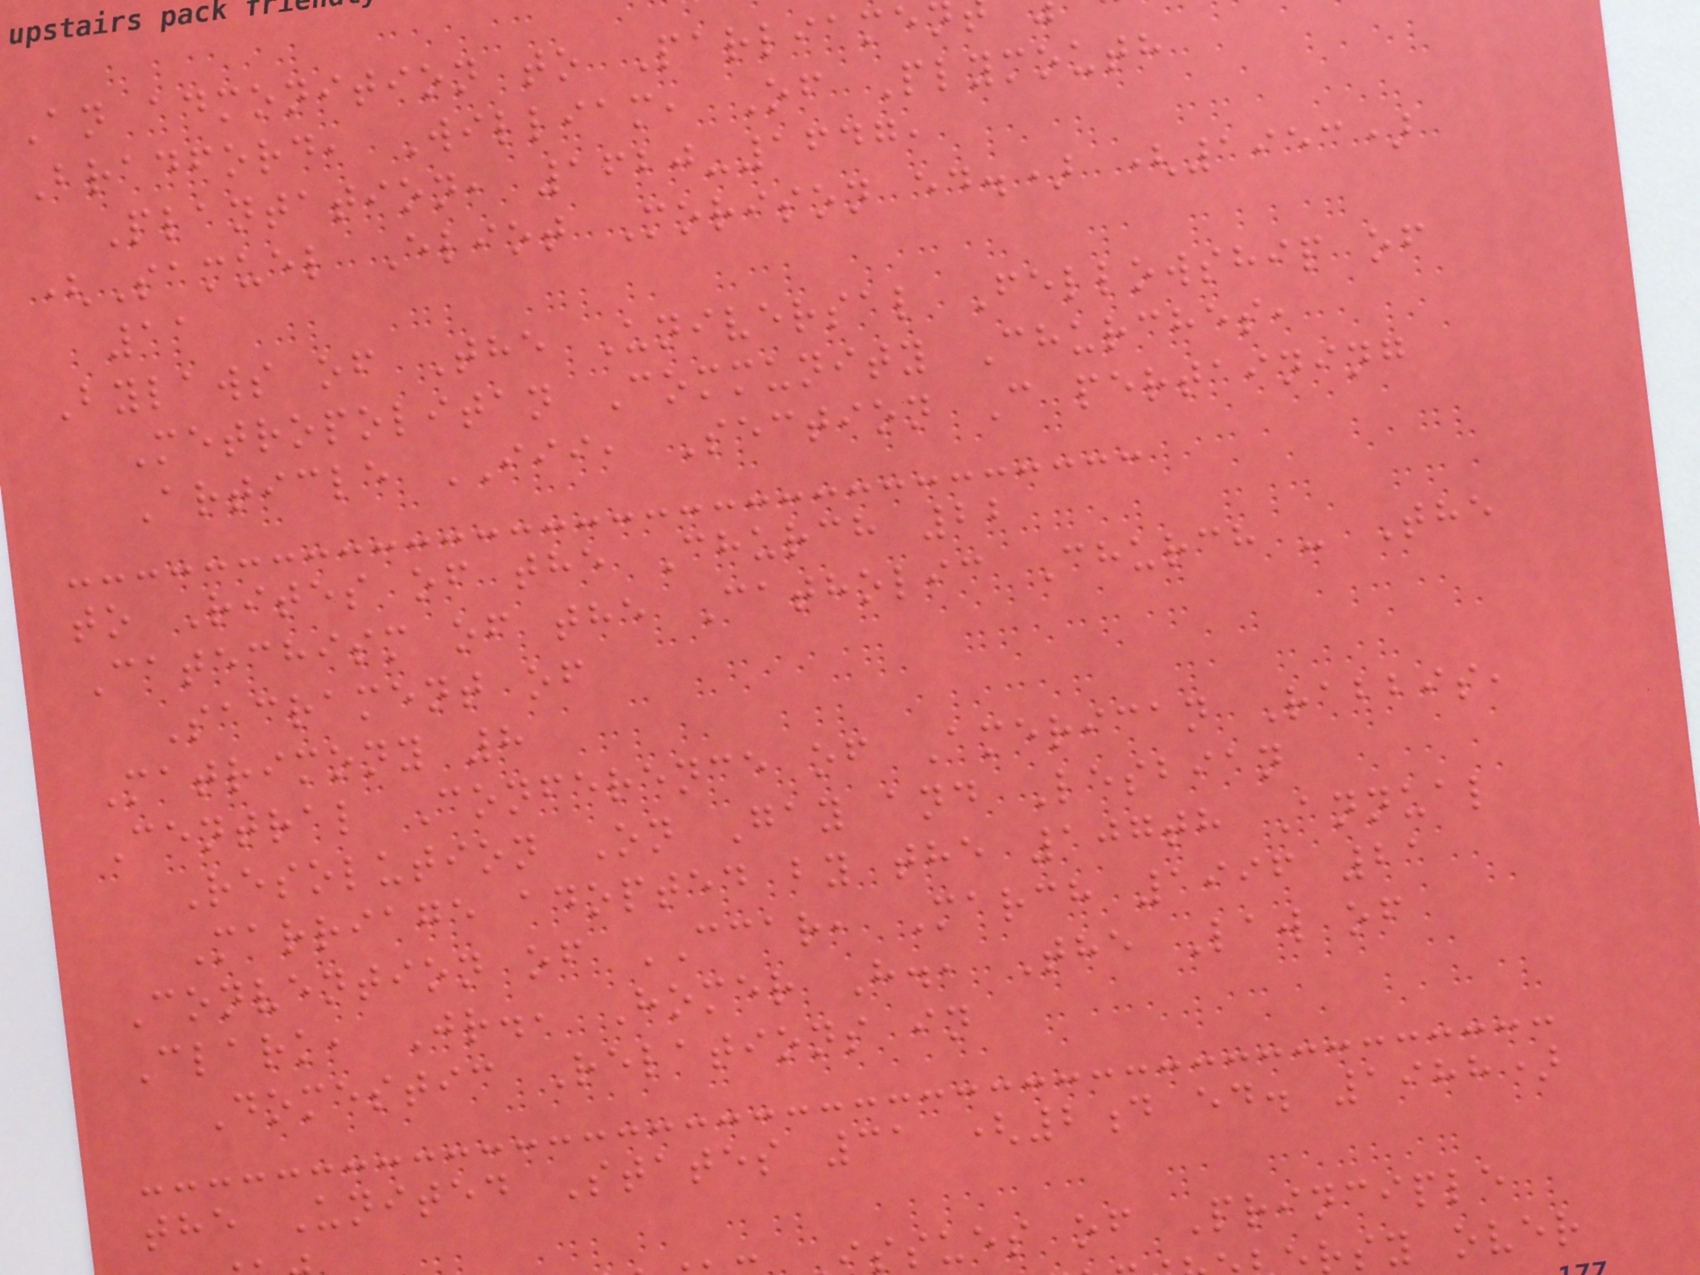An admonition to Parliame
Bradford, William, Of Plymouth
Plantation, 1620-1647,
(Samuel Eliot Morison ed.) (1953)
11
Bylaws of The Universal Fellowship of
Metropolitan Community Churches,
Article III, Section C pertaining
to Rites of the Church 22
Catechism of the Catholic Church - The
Sacrament of
Matrimony 8
Central Conference of American Rabbis,
Resolution On Gay and Lesbian
Marriage adopted by the 107th Annual
Convention of CCAR, March 1996 21
Clark, Jr., Homer H., The Law of
Domestic Relations in
the United States 31 (2d ed. 1988)
ssues of Principle
